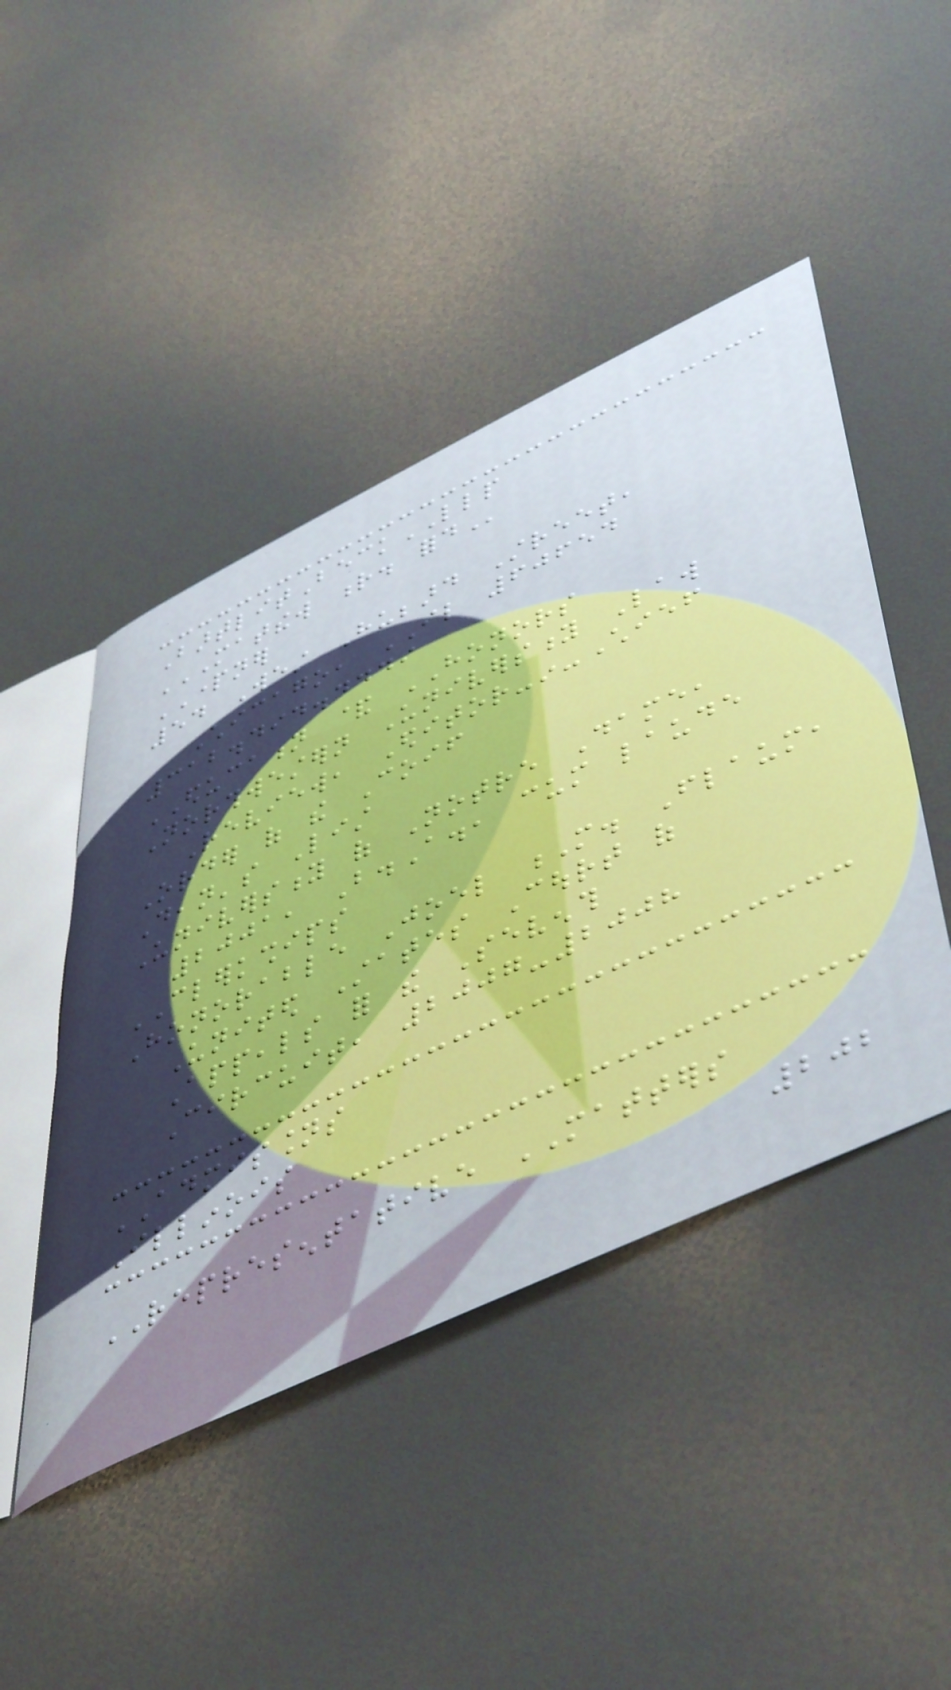BartlitBeckLLP
MATTHEW R. FORD
PARTNER
54 West Hubbard Street,
Chicago, IL 60654
312.494.4449
EDUCATION & HONORS
Northwestern University Law
Review, Editor-in-Chief
Order of the Coif
Dean's List
University of Notre Dame,
2001, B.A., cum laude
CLERKSHIPS
Honorable Joel M. Flaum,
United States Court of
Appeals for the Seventh
Circuit, 2007-2008
ADMISSIONS
Illinois
REPRESENTATIVE MATTERS
202
